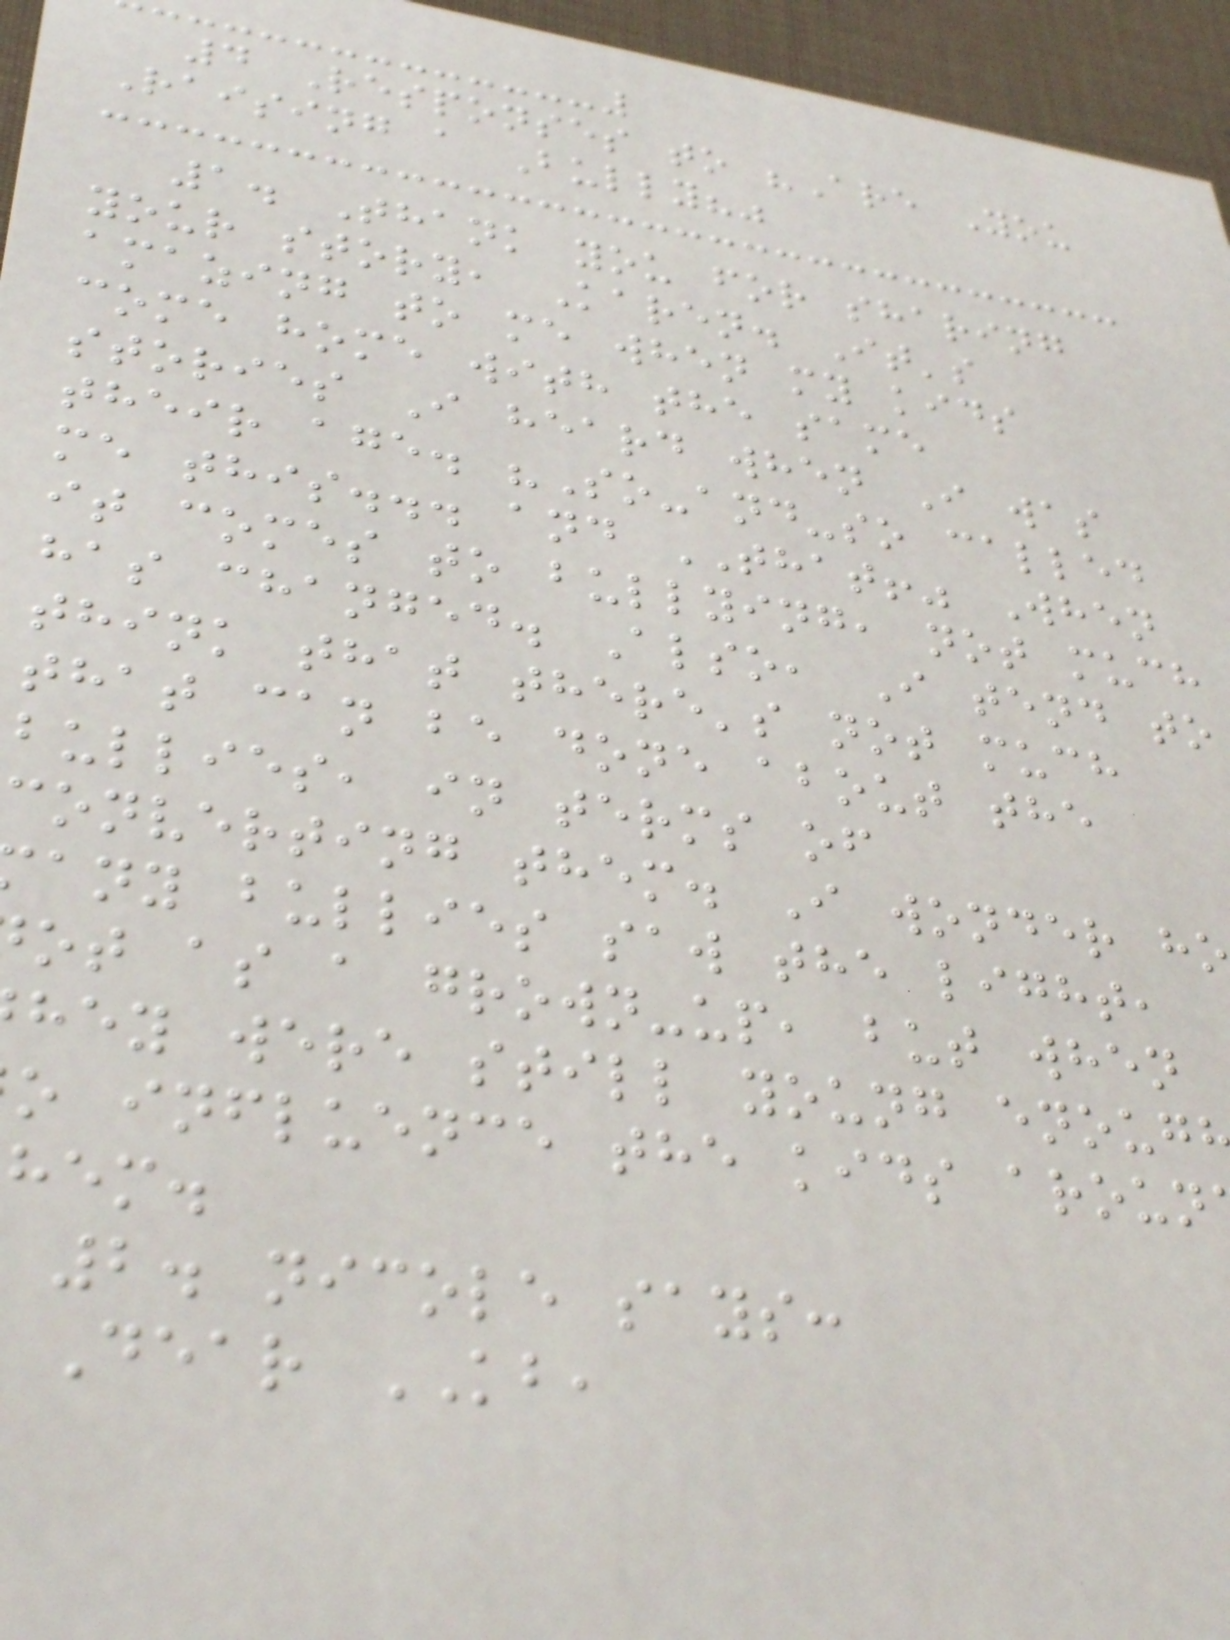4 Responses to "Are You
Raising a Bully?"
1. Thank you for sharing
your story, Karen. It's
amazing to me when my kids
come home with the same
stories I heard when I was
their age. "So-and-so called
me this... and THAT!" When
it comes to bullying, not much
has changed. Also, I tend to
think that there's not much
that can be done about the
bullies, in terms of
converting them. I wonder ho
any bullies saw the light,
ot as a grown-up, but when
hey were still young enoug
o influence the kids aroun
hem.
2. nicole says:
Dear KB,
